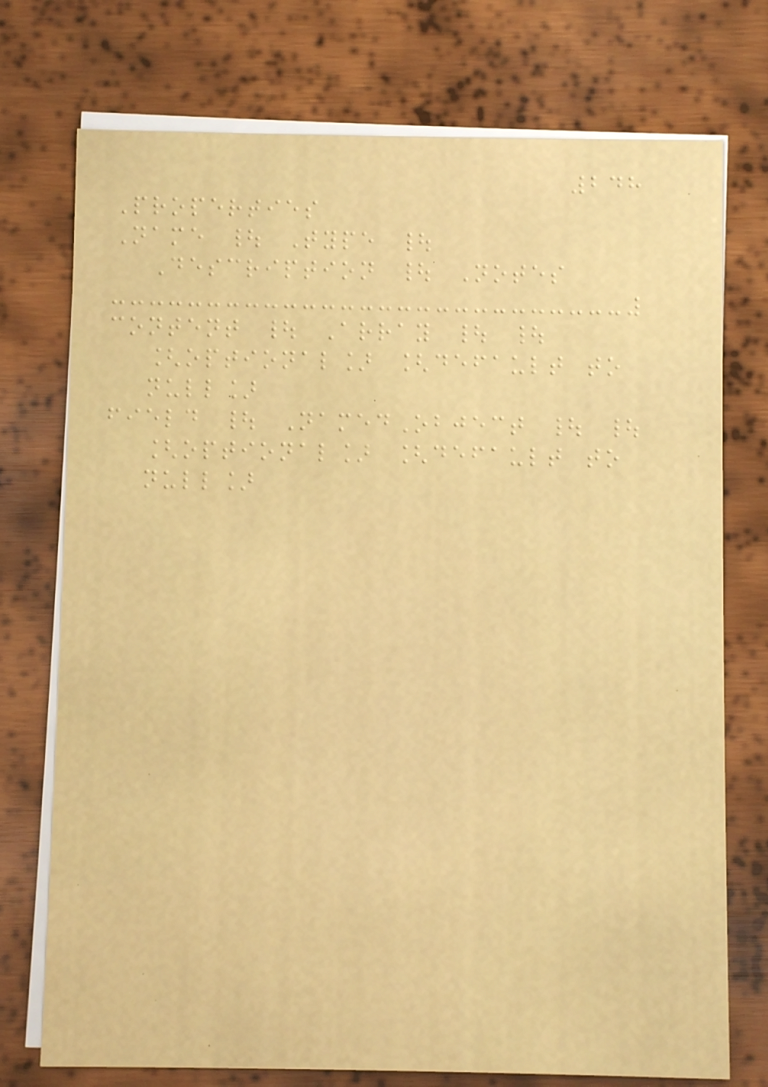248
Properties
Name | Type |
Description | Notes
content | Array | |
[optional] [default to
null]
field | NamedObject | |
[optional] [default to
null]
